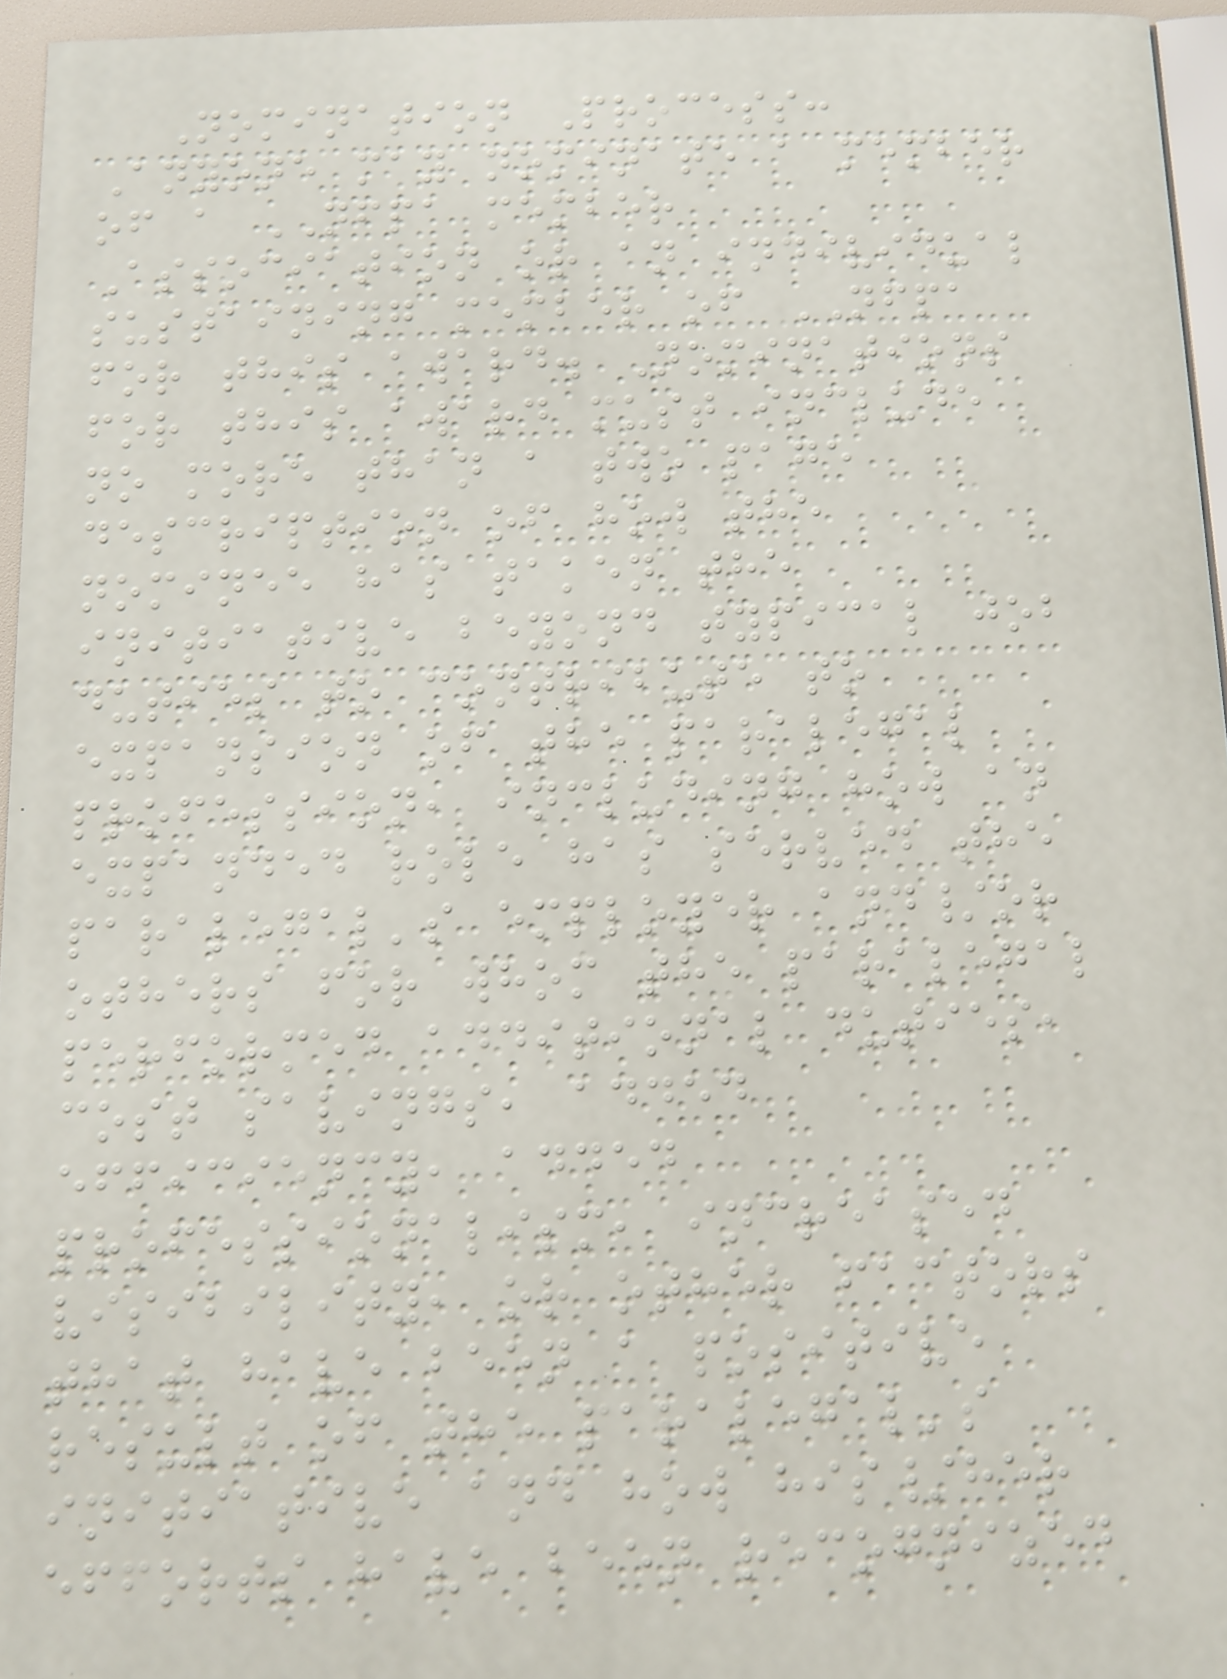Nomination Process:
Anyone may nominate a member
of a NFPA member
Association or an individual
sustaining member of NFPA
for this award. Nominations
for this award must include
no more than a two page
description of how the
nominee has taken the
initiative beyond typical job
duties to contribute to
expansion of the paralegal
profession, including how an
expanded role has served the
paralegal's employer and/or
others for whom the paralegal
performed additional duties,
cost savings, added
efficiency, added
professionalism, increased
visibility, or other factors
that have been a positive
result of the paralegal's
initiative and how his/her
efforts have been recognized
